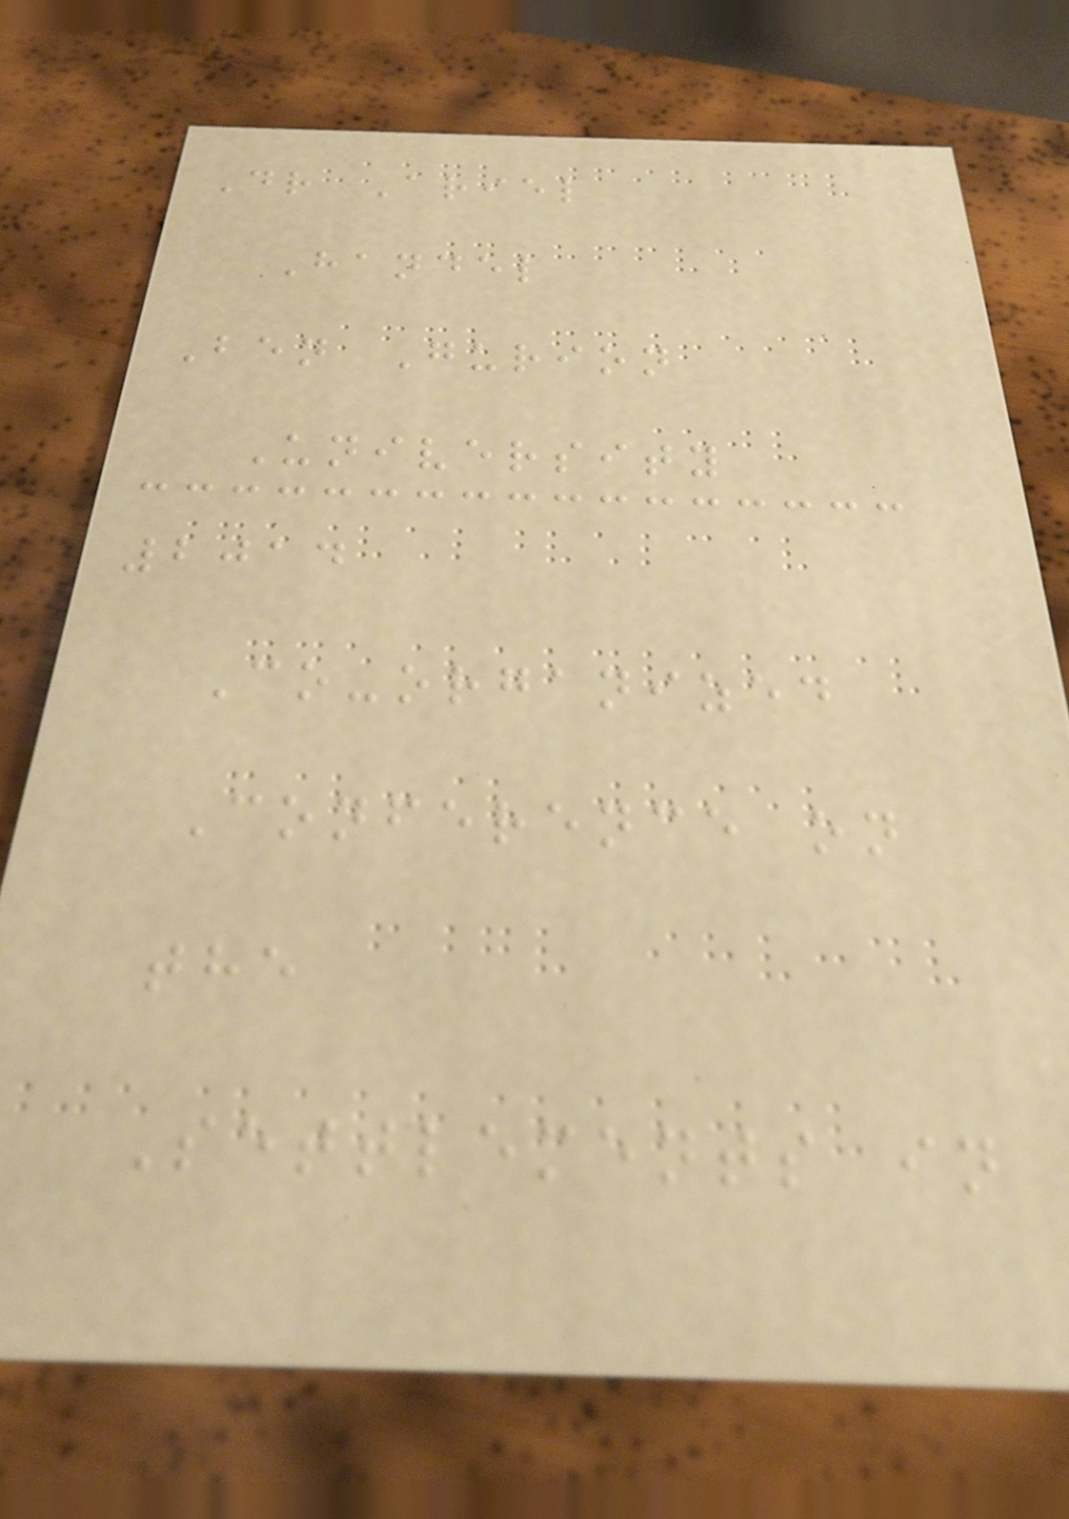Dr Ariel
Handel
Ben Gurion
University
2014
Co-organized
Conference on
the
Settlements in
